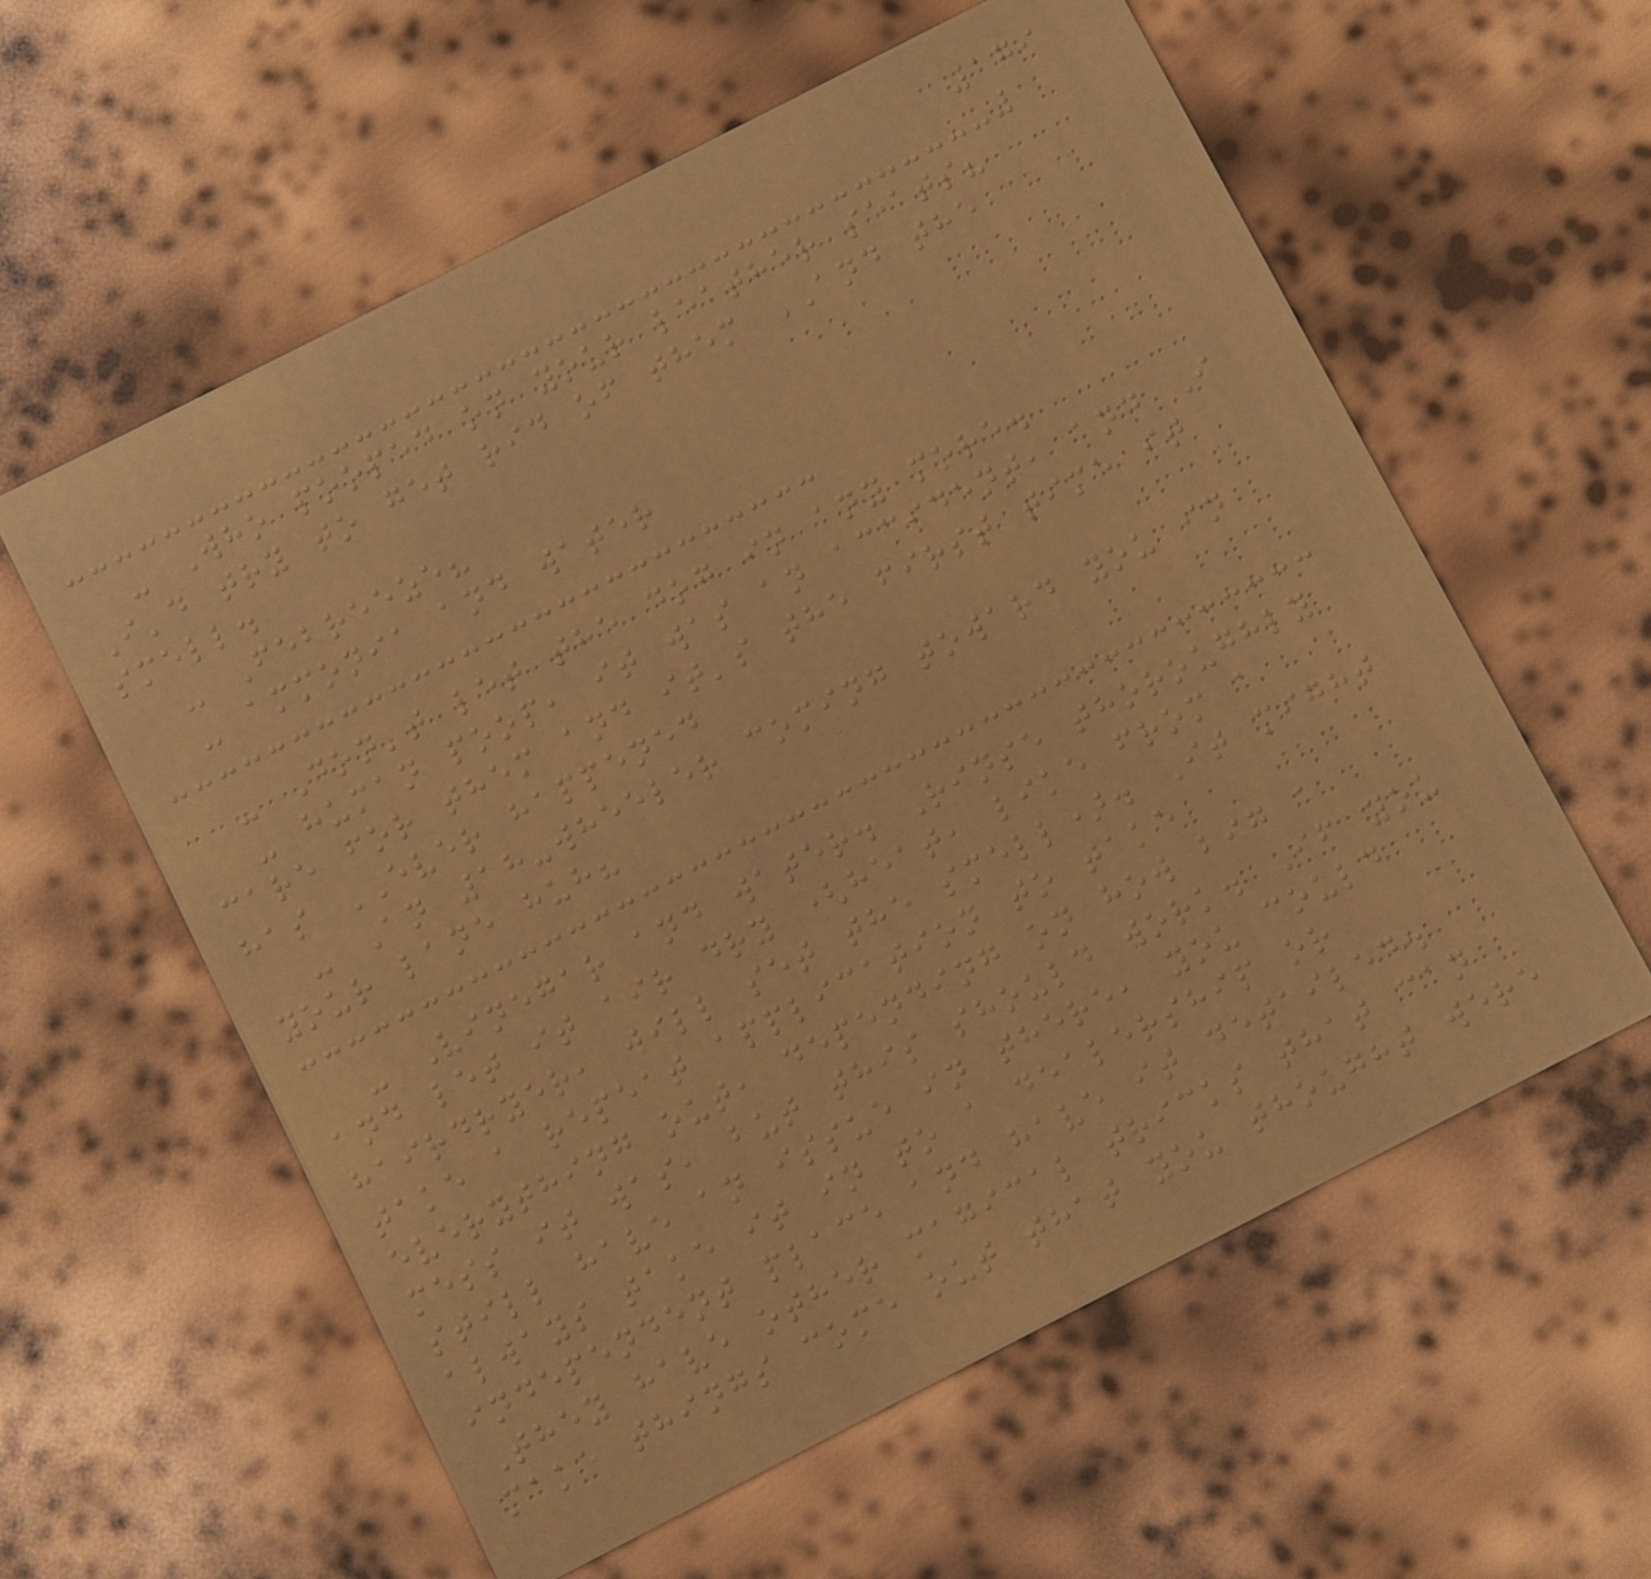179
- Who pooped on your leather seats?
I'd try to get rid of them AND the
smell.
- Febreeze?
- ammonia and water
- Don't let the dog in any more.
- human poop, it was an accident, and I
care for them and it's the first time it
has EVER happened
- An 18-wheeler coming toward you in
your lane huh?
- Vinegar and water. Rinse thoroughly
and let it air dry (heat, like from a
hairdryer, will set the smell). It might
take a repeat application to take
everything out, depending on how big a
mess it was, but this should work. If you
still have an issue in there, you could
always take it in to a dealership or
independent place and have it detailed.
They have other magical tricks that can
make things come out that you thought were
